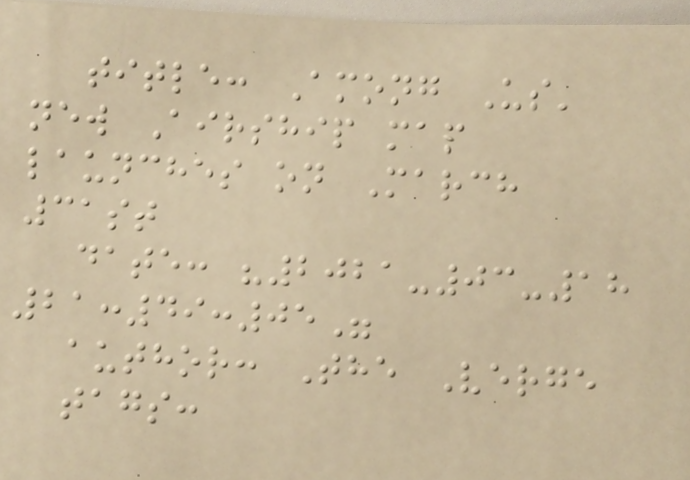title: Among Us'
new Airship map
launches on March
31st
date: "2021-03-18
21:49:05"
author: The Verge
tags:
